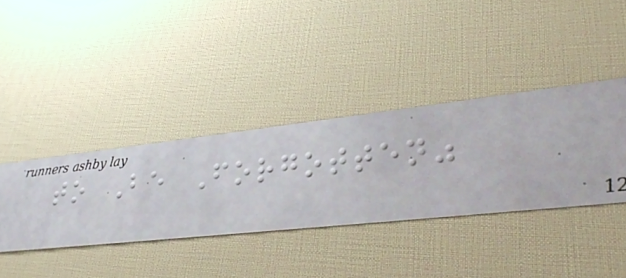to Be Forgotten"
